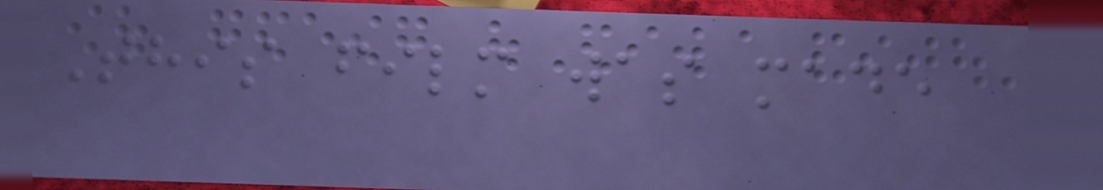This film was made
